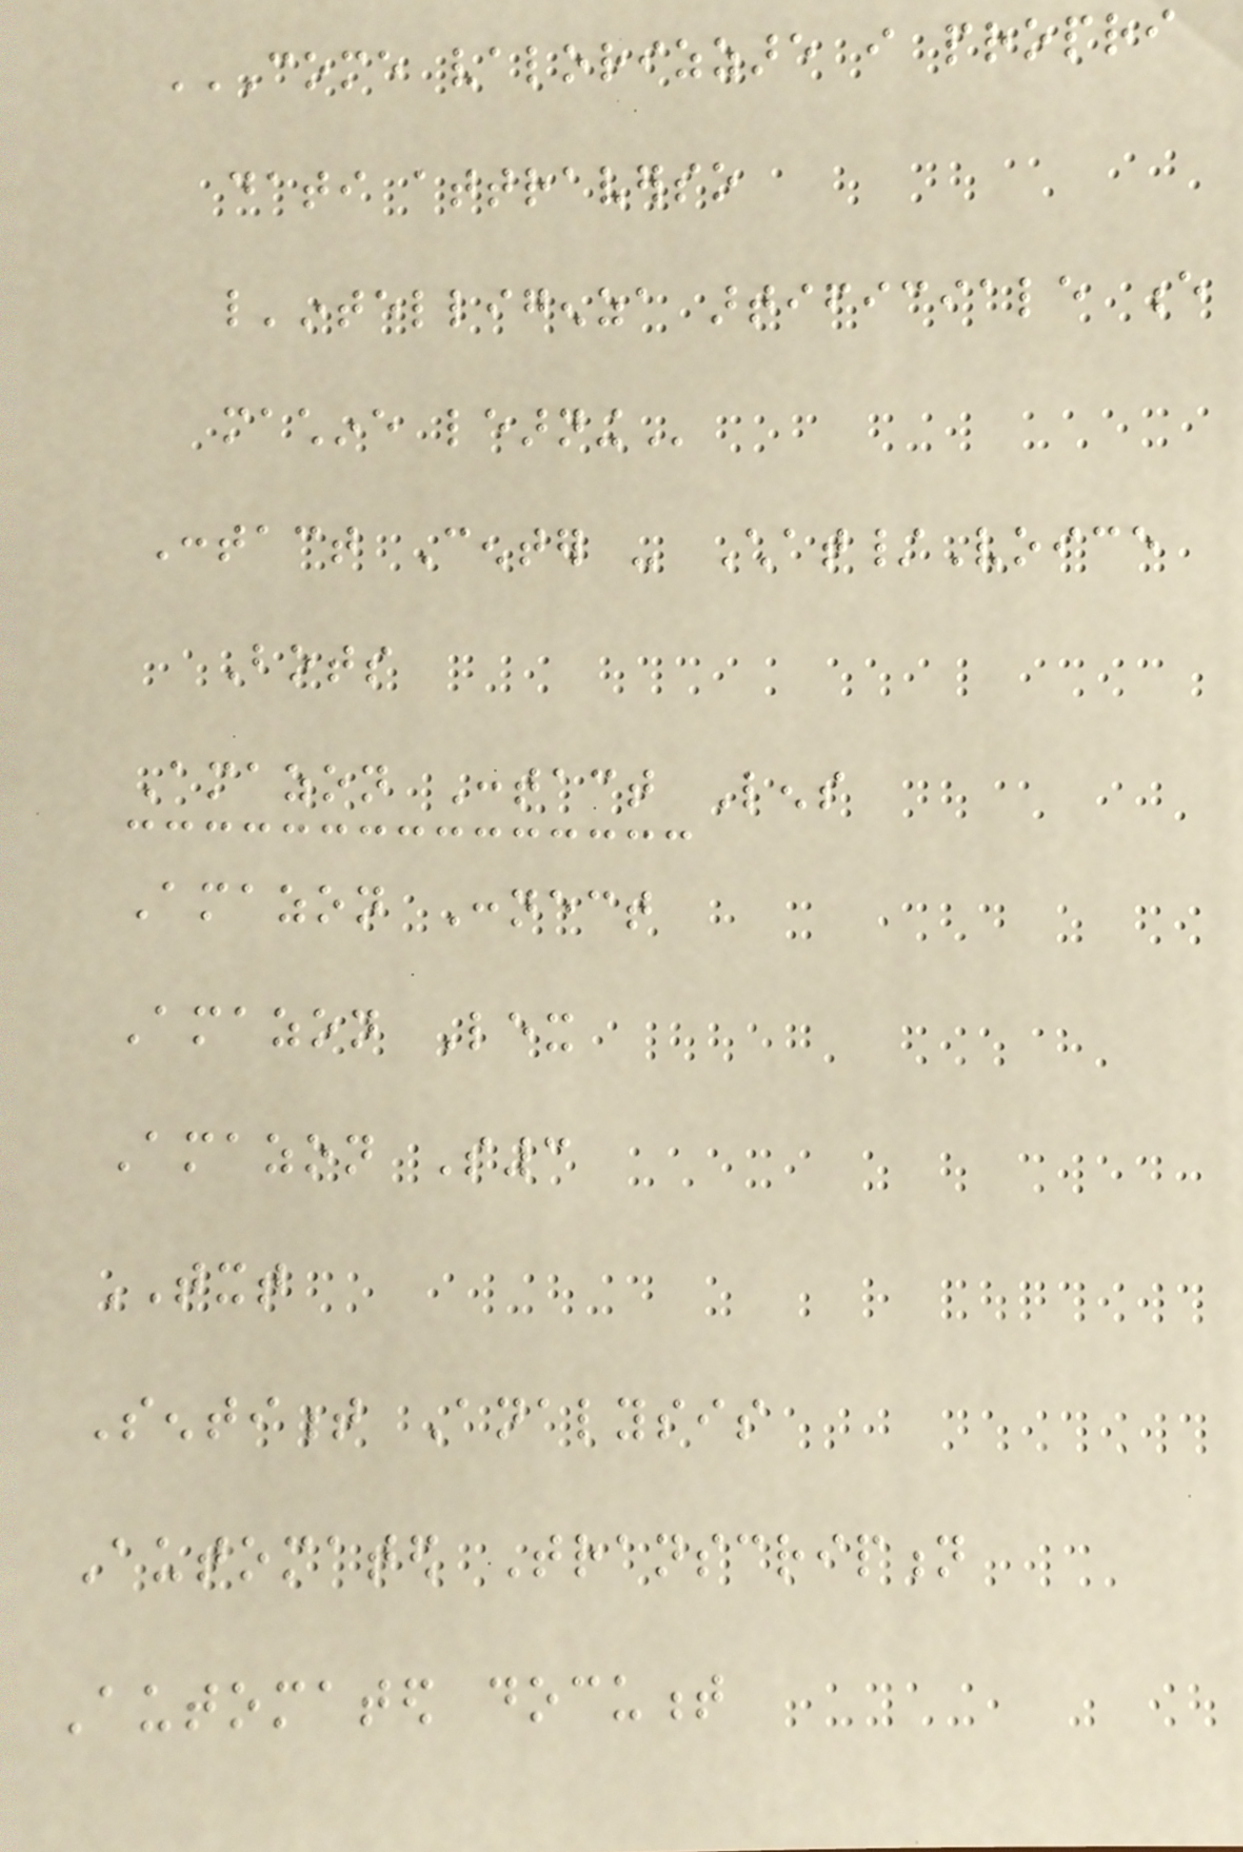COME VALORIZZARE I PROPRI
DATI ATTRAVERSO
L'INTELLIGENZA ARTIFICIALE E
MACHINE LEARNING
Contact Center - Chat/Voice
Bots
Amazon Contact Lens
Amazon Connect
Amazon Lex
Amazon S3
TXT
Sentiment Analysis
Automated Transcription
Automated document
